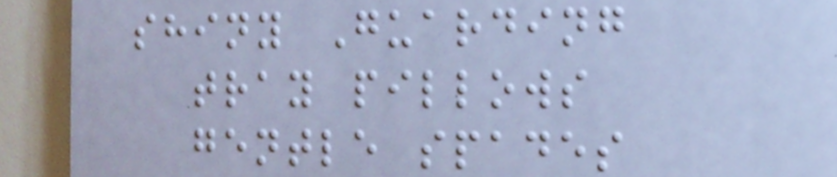shiny Guarding
tray pillows
gentle spades
